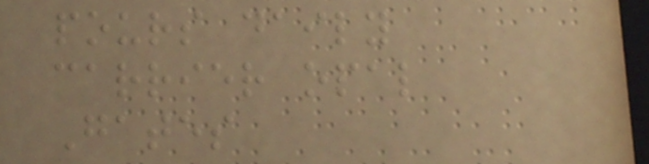pours daily
carrier opal
Gates
